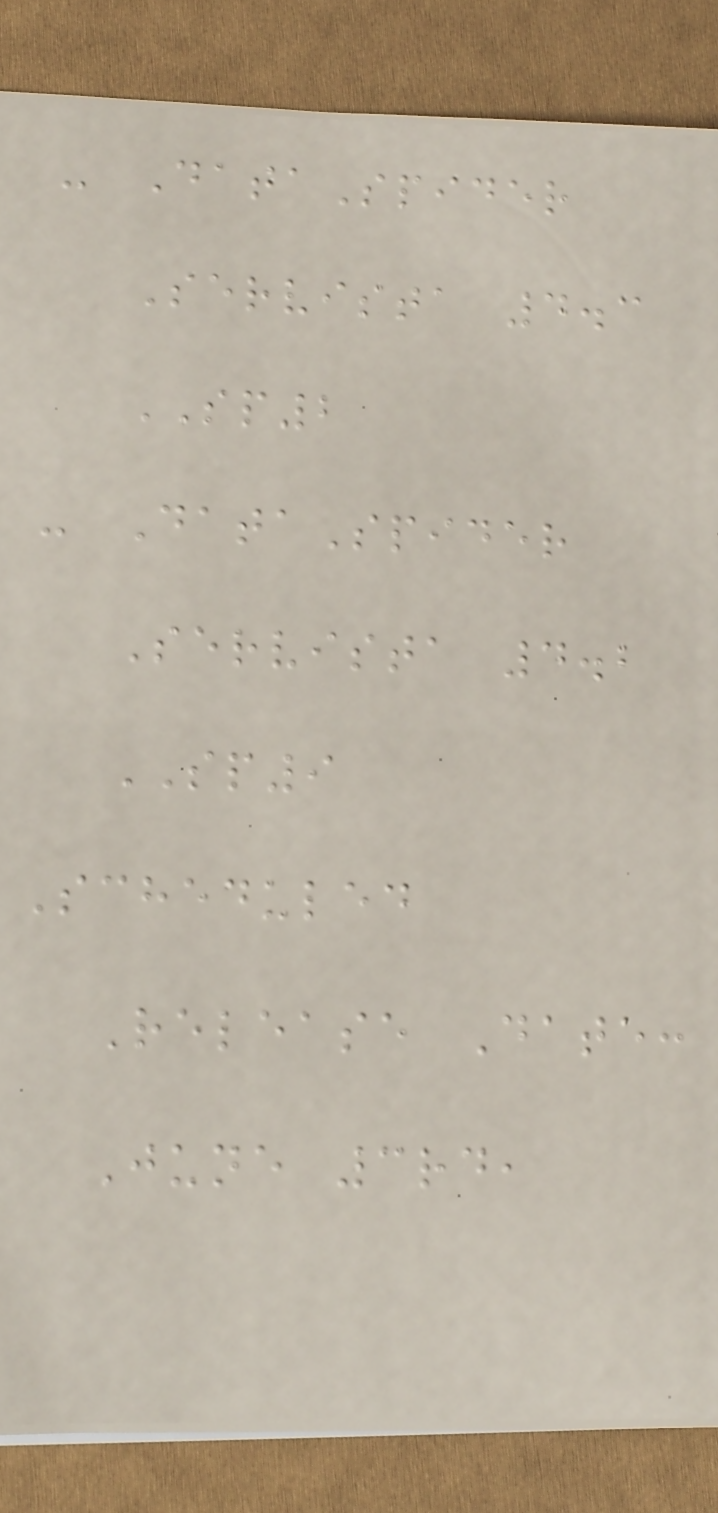- DataSpider
Servista 4.3
SP2
- DataSpider
Servista 4.2
SP9
Scheduled
Release Date:
June 3rd,
